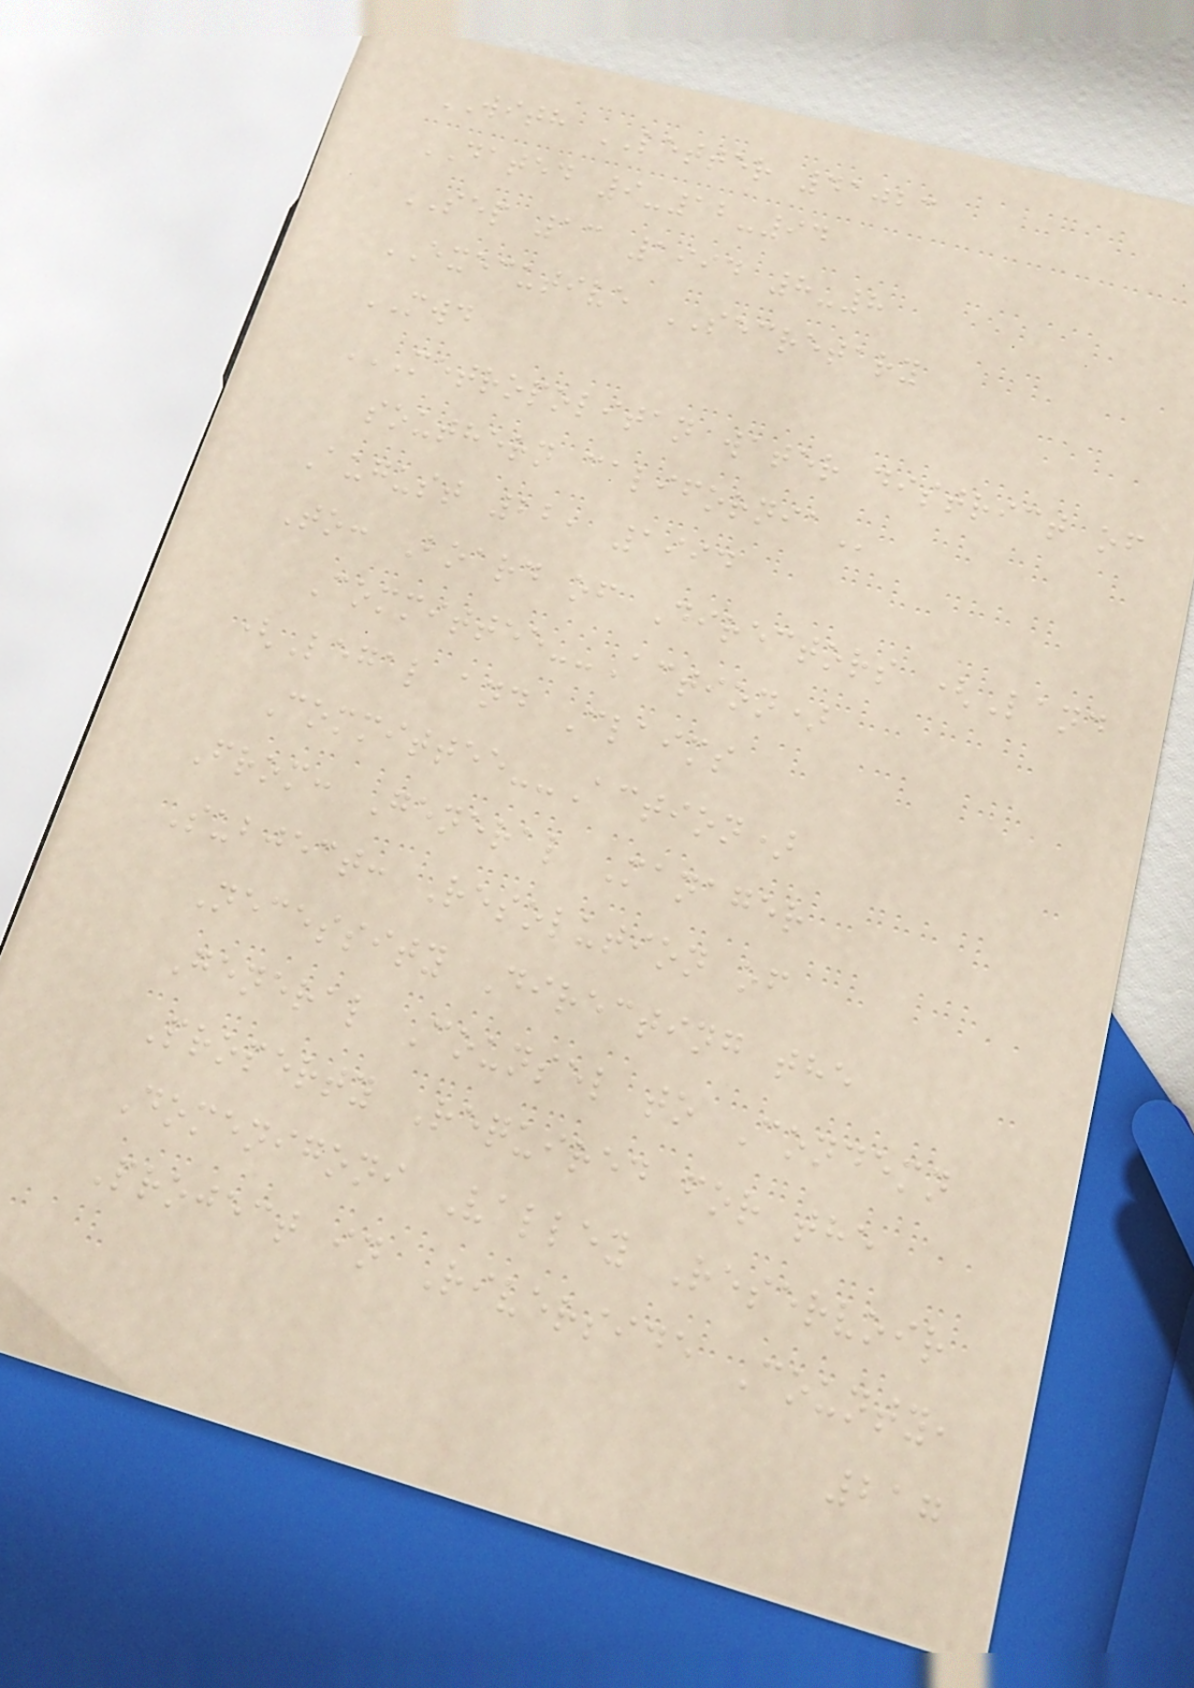WITH LETTER 41023
DATED 9-12-94
SEP 13 1994 8-8
EXECUTIVE SECRETARY
MWD
METROPOLITAN WATER DISTRICT OF
SOUTHERN CALIFORNIA
August 22, 1994
To: Board of Directors (Land
Committee--Action)
(Legal and Claims
Committee--Action)
From: General Manager
Subject: Resolution of
Necessity Directing the
General Counsel to Condemn
Property Required for the
Domenigoni Valley Reservoir
Project in Riverside County,
217
